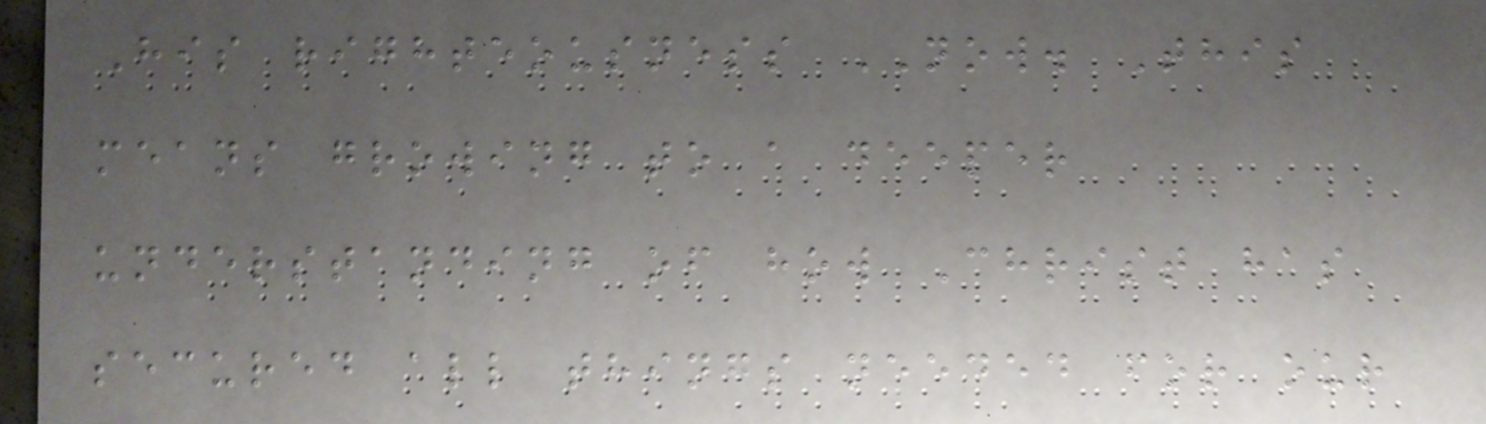His righteousness NOW. This
means growing to a deeper
understanding of how Christ has
secured all things needed for our
